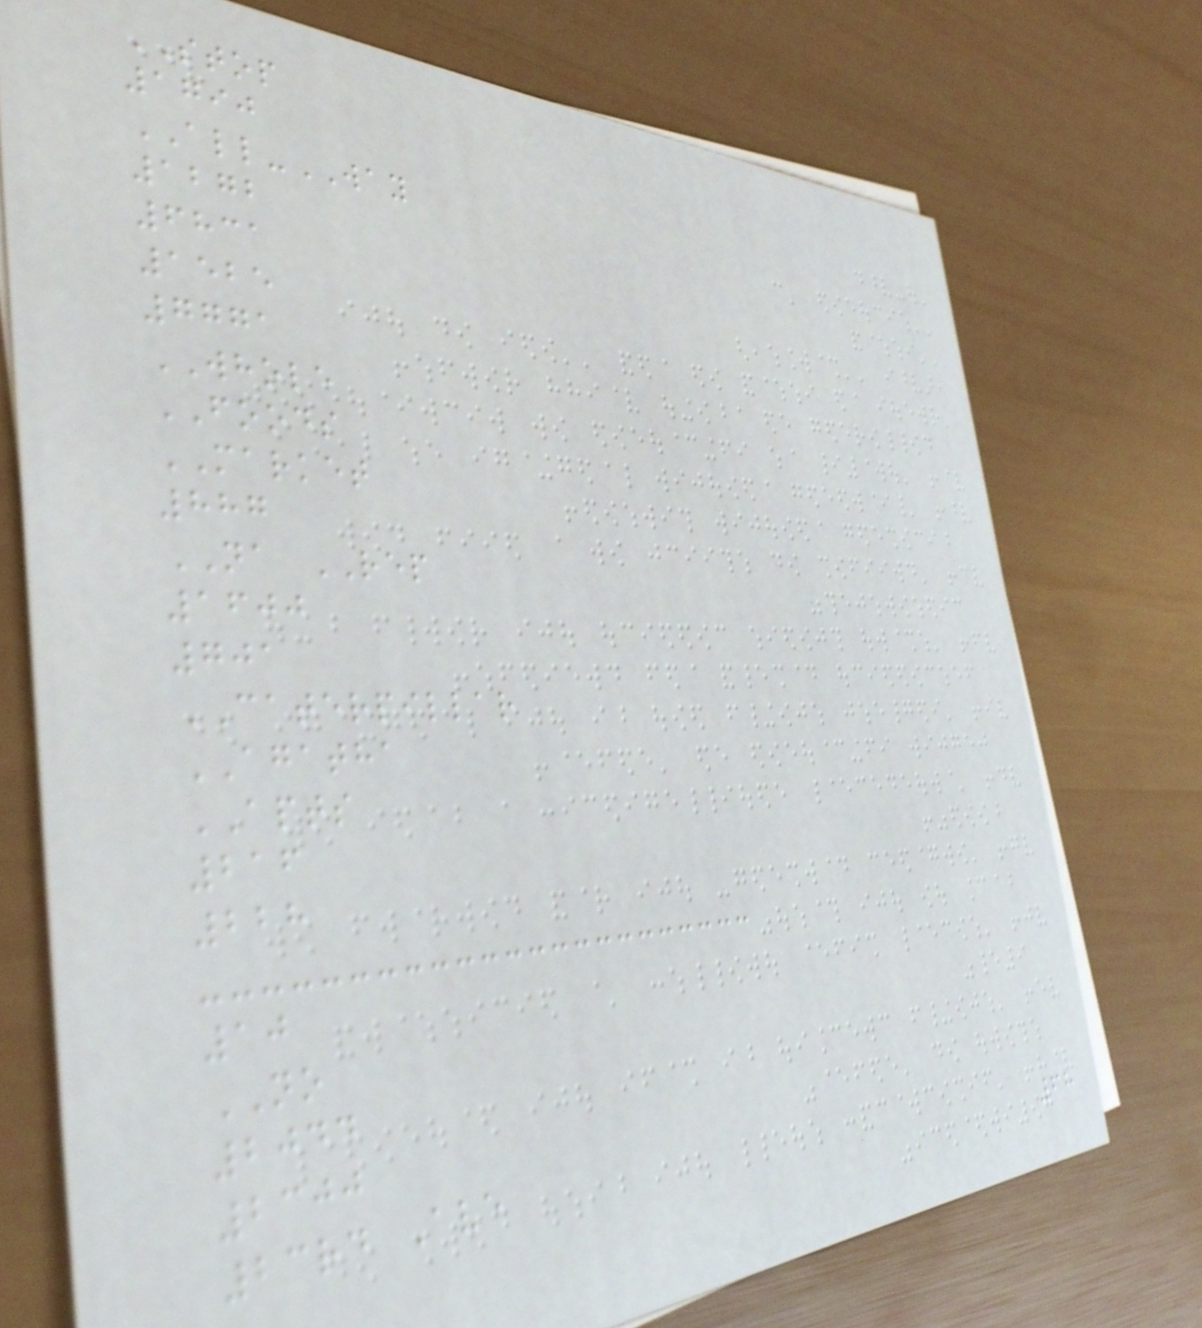STOP
1790
ALL-WAY
1272
6831
1525
7771
WHOLE
FOODS
MARKET
887
NA REP
1600
701
CATERPILLAR
AGATHA
APTS
216
228
10
NO
2044
2300
23rd Ave
68
